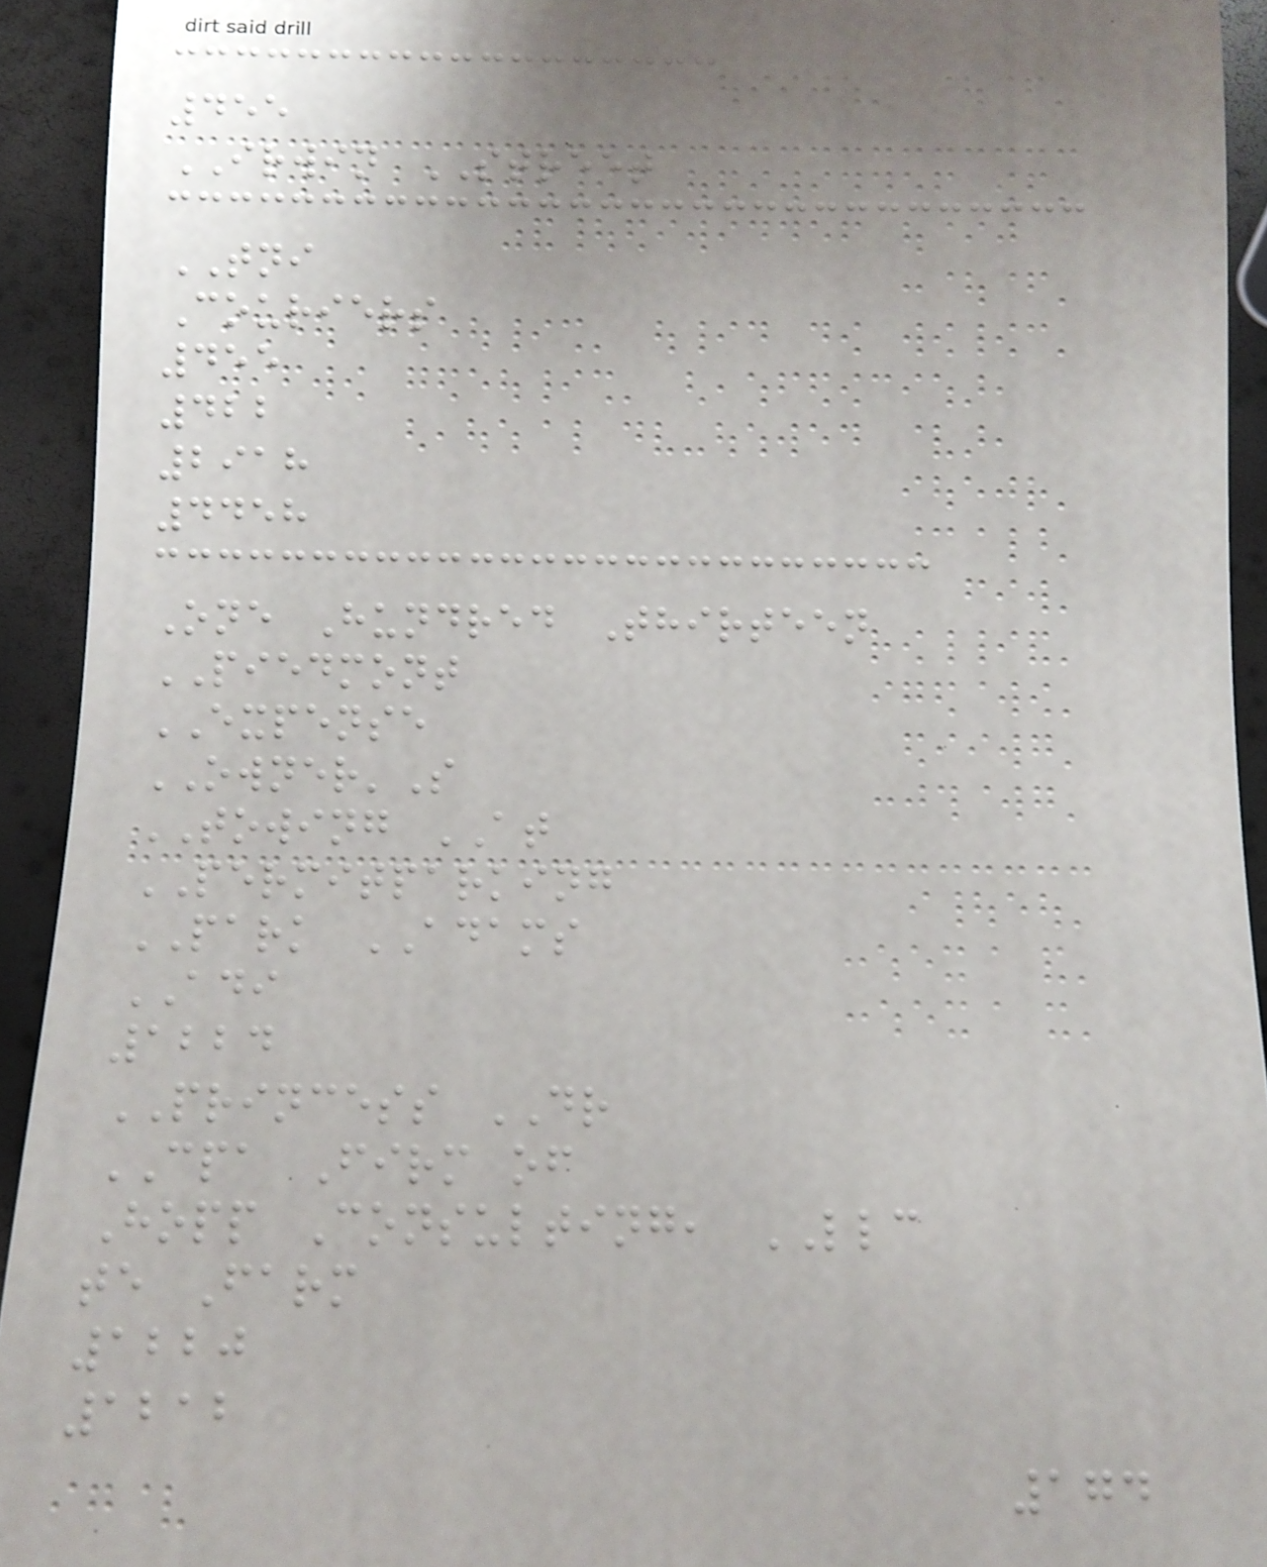455
IRWIN STREET
TNI
Couriers
455
422
2918
4458
One Hundred Thirteen
PIEDMONT
EXPENSE
OWNER'S
TOWING AT
PERMITPARKING
PARK ADAMS
ADI
1224
PRINCESS DR
CPA Firm of
Hopp Consulting, LLC
te Farm
1220
1212
174
